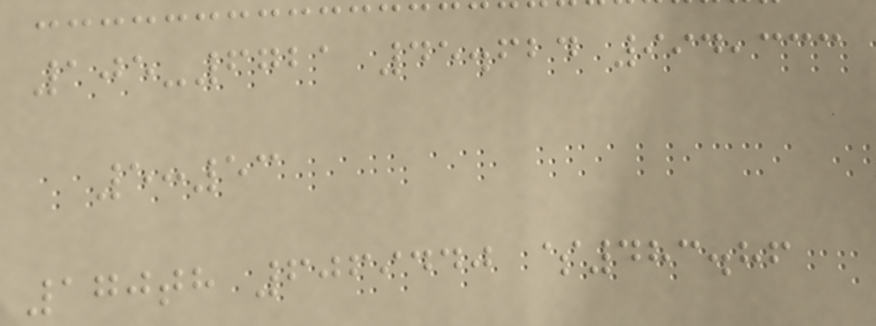105-6721 45.624 994,333
5:53
170th 6069440 $483.86
